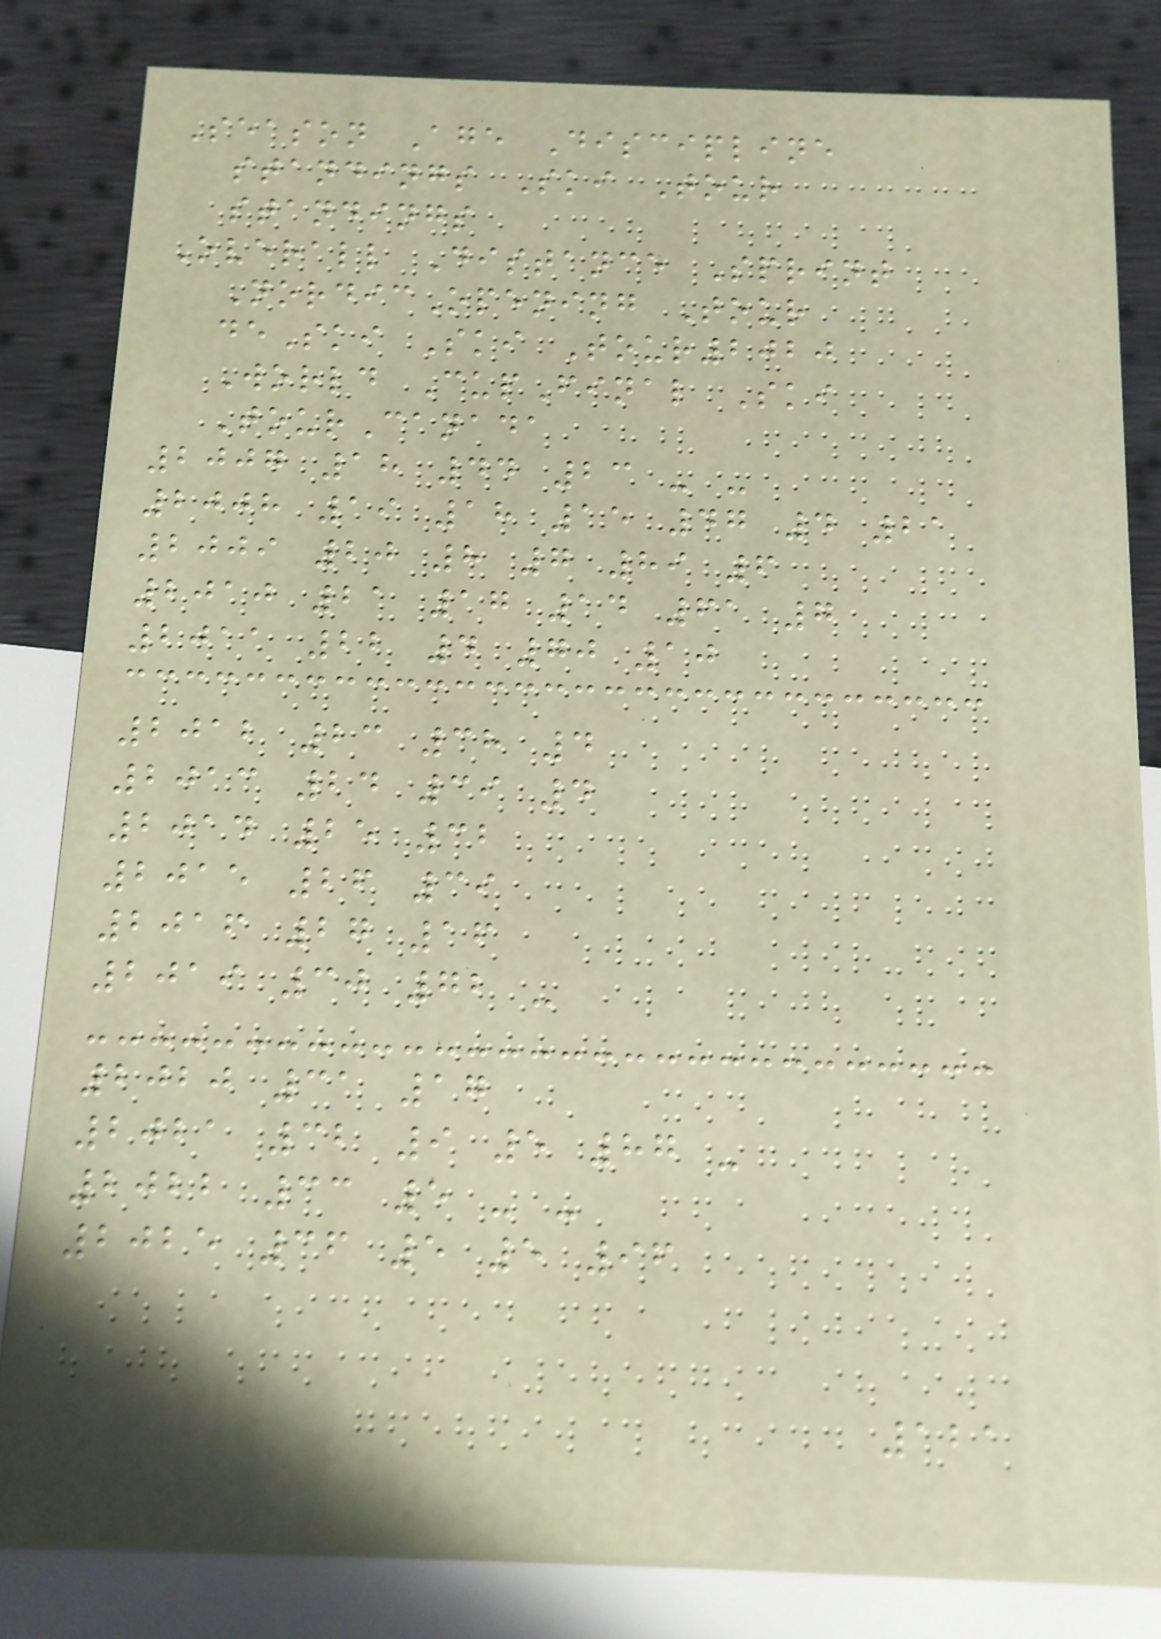Season Age Discipline
standings Ski Tour
standings
Overall Distance Sprint
NordicOpening Tour
deSki Ski Tour2020
World CupFinal Ski
TourCanada
2007 18 44 23 - -
2008 19 18 15 47 4 21
2009 20 8 7 89 6
2010 21 17 14 61 7
2011 22 4 70 10
2012 23 38 4
2013 24 39 4
2014 25 32
2015 26 39
2016 27 16
2019 30 72 -
2020 31 17
2021 32 9 5 87 -
2022 33 5 - -
2025 36 5 5 96
121
